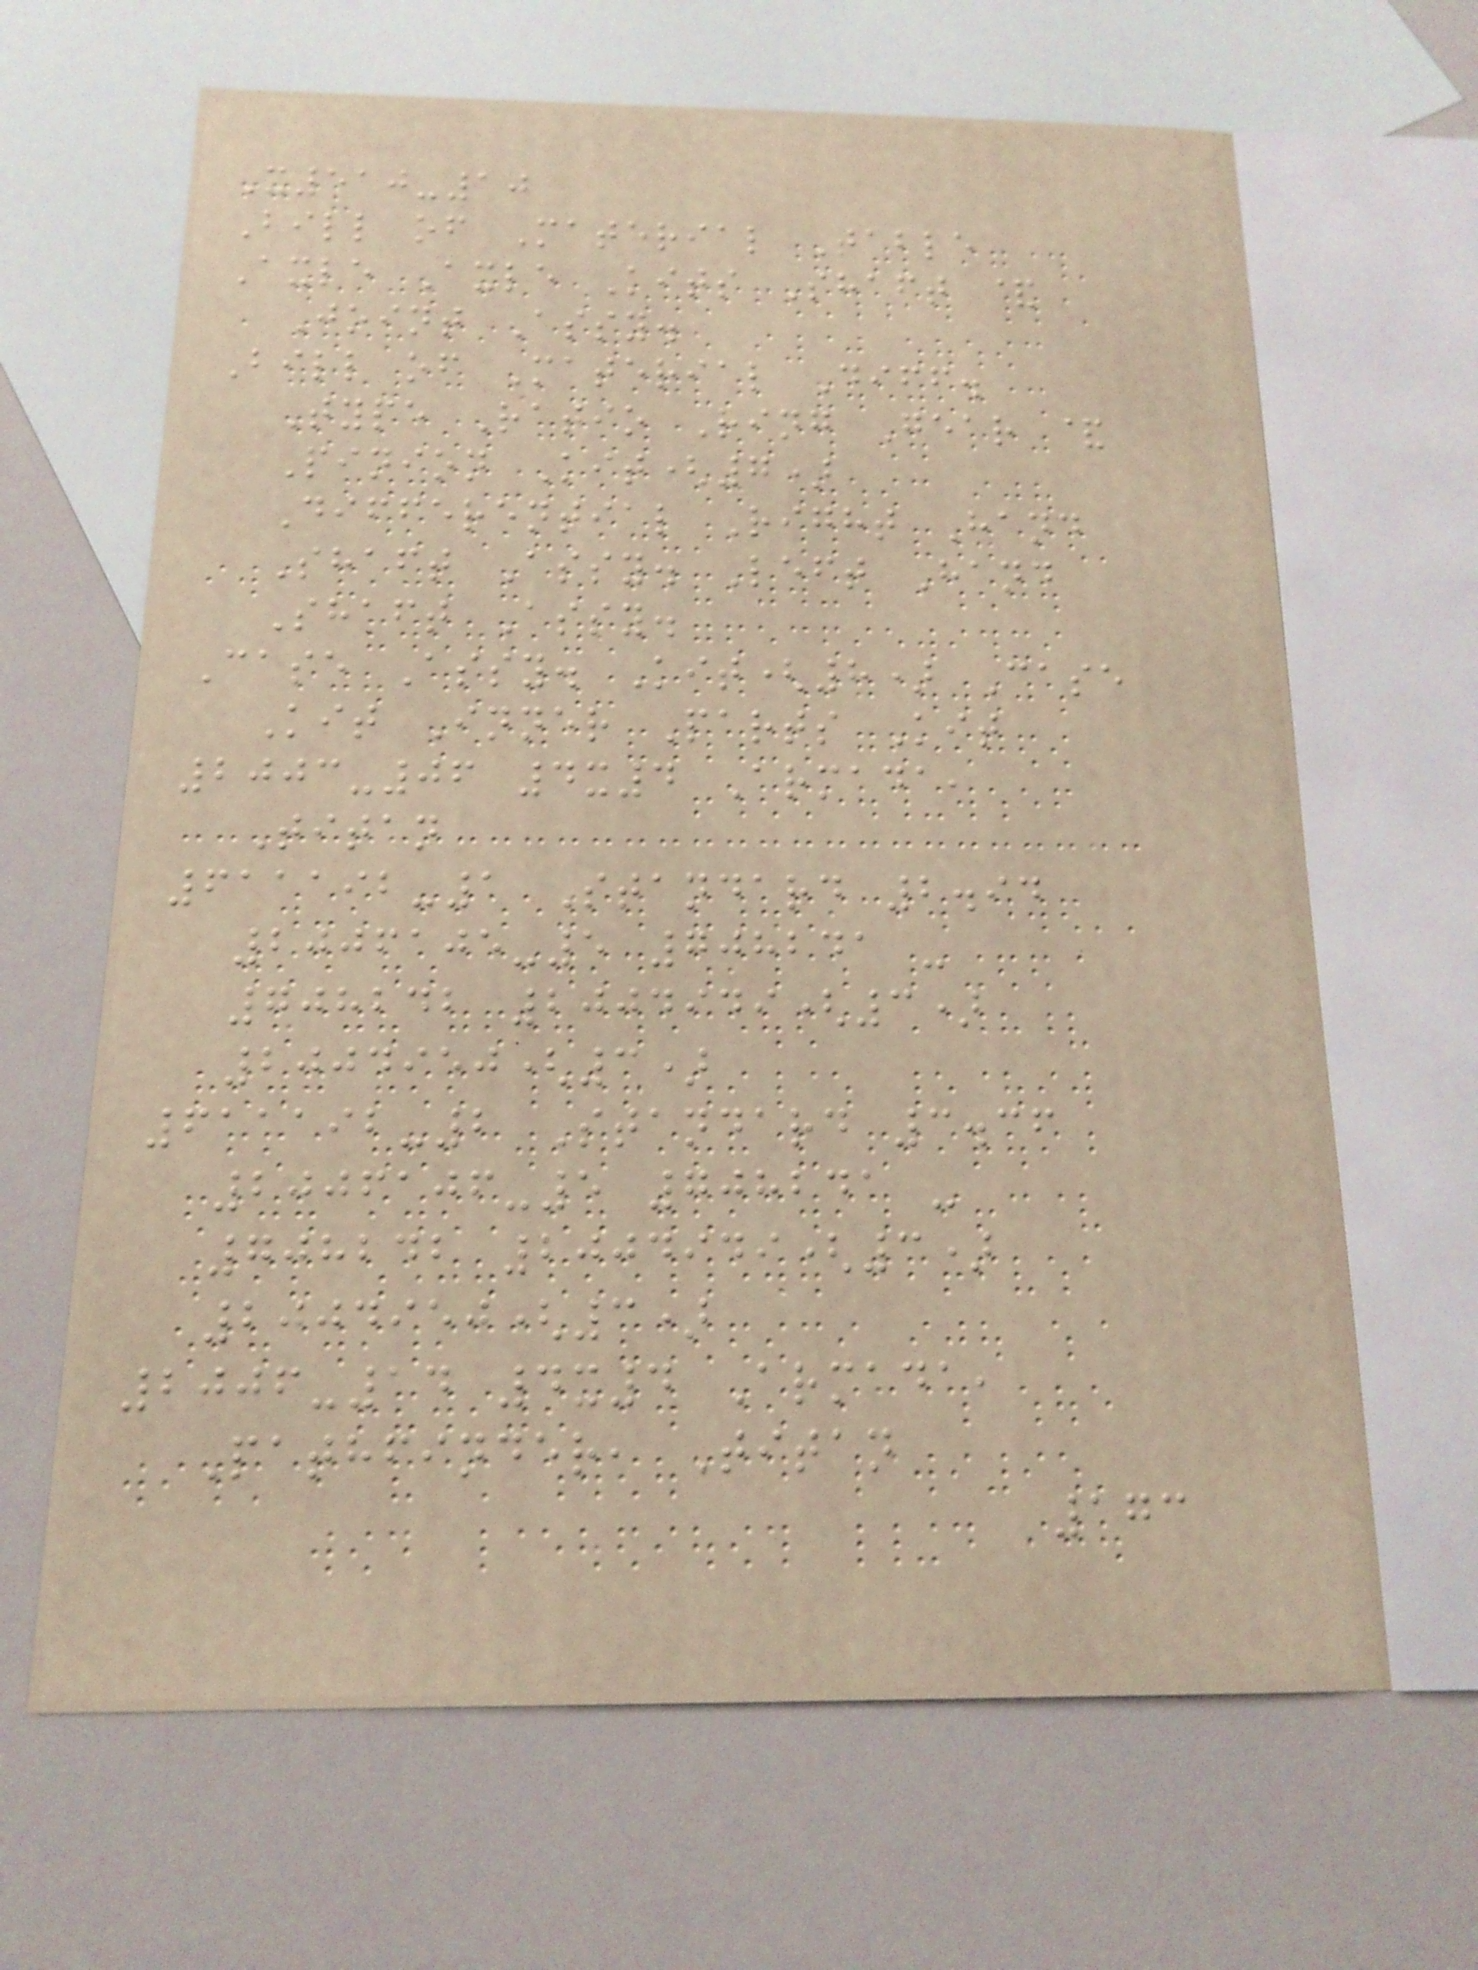X510-10
Bill of Material Table
Axle Axle Kits Shaft &
Joint Assy.
Bill of Material Diff.
Type Ratio Ring Gear &
Pinion Kit(7)
Differential Right Hand
Shaft Assy. Left Hand
Shaft Assy.
Case Assy. Kit(8) Case
Kit Inner Parts Kit
2003-06 4x4 Armada,
Titan
611192-1 Standard 2.94
2006105-5 708241 -
708242 2004949(3)
2004950(3)
611192-2 Standard 3.36
2006106-5 708241 -
708242 2004949(3)
2004950(3)
2006-14 4x4 Armada,
Pathfinder, Titan
173
